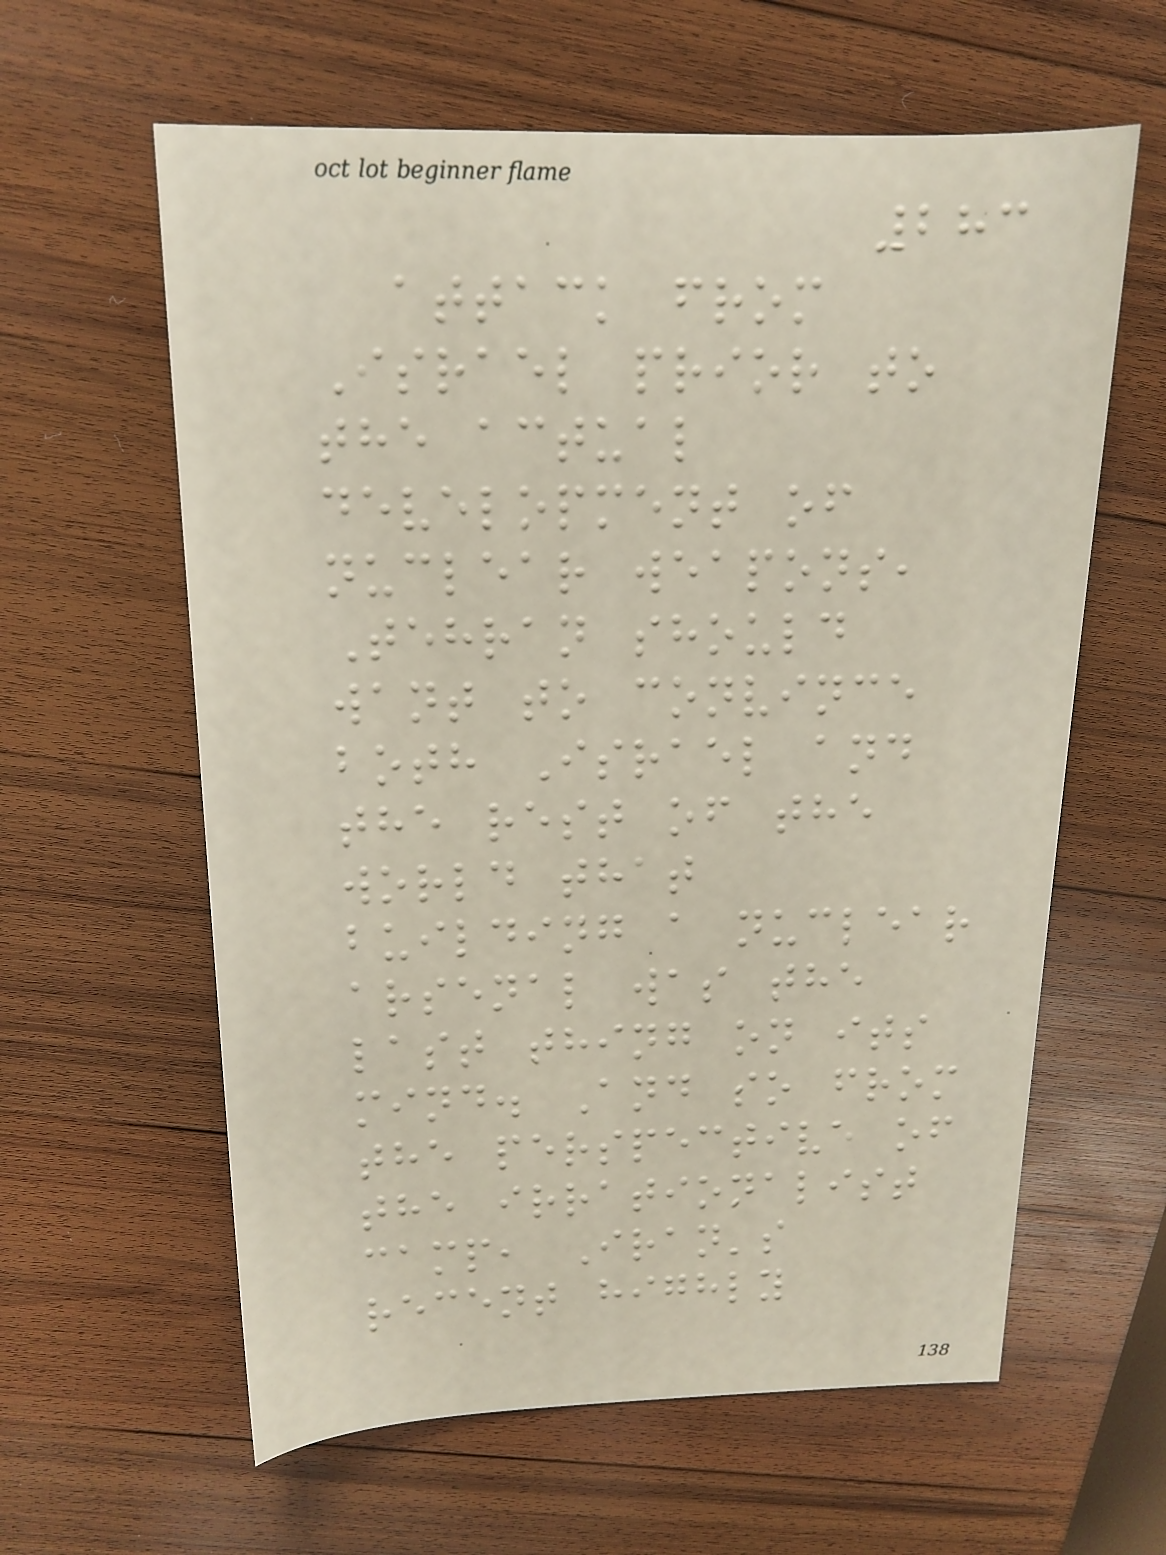283
attack from
Israel prior to
the actual
development of
nuclear weapons,
Tehran should
want to convince
both Israel and
the rest of the
world that
building a nuclear
arsenal was the
last thing on its
mind. And so from
the perspective of
the irrationalist
camp, Iran's
recent highly
